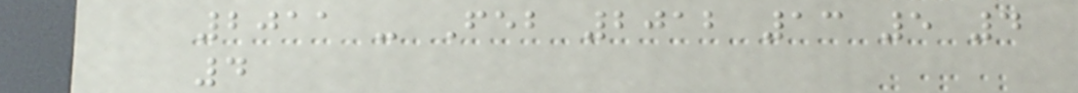2011 - Feb 2012 13 5 4
4
